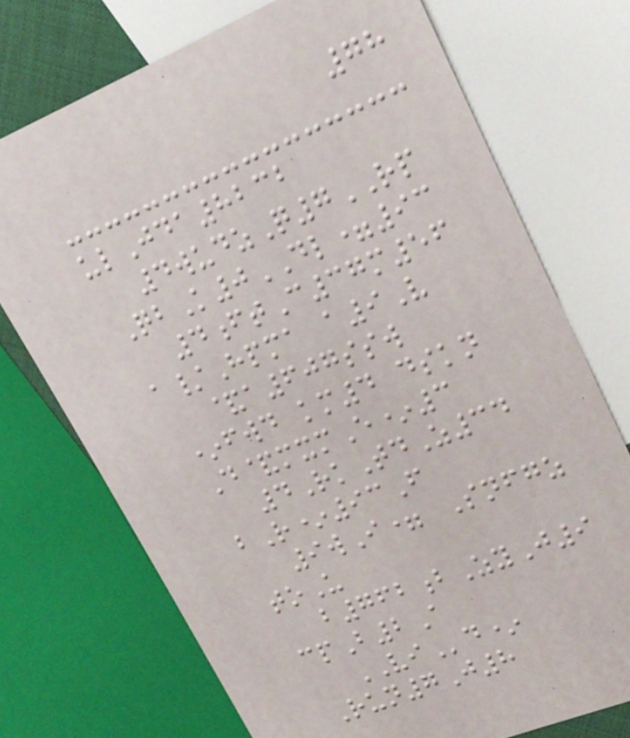78
ulJda8232
4wudzQ7RP
QbK0DL=93
4ftC37m56
a/Hpma a9V
&a607ssw
*fwd km4 dskn
D&mxmE*3
4RkTdZ34
bR*93F
9wI= Snfgz
toU
b762bZyJ9
cpB2A
VId*
Run7J8
